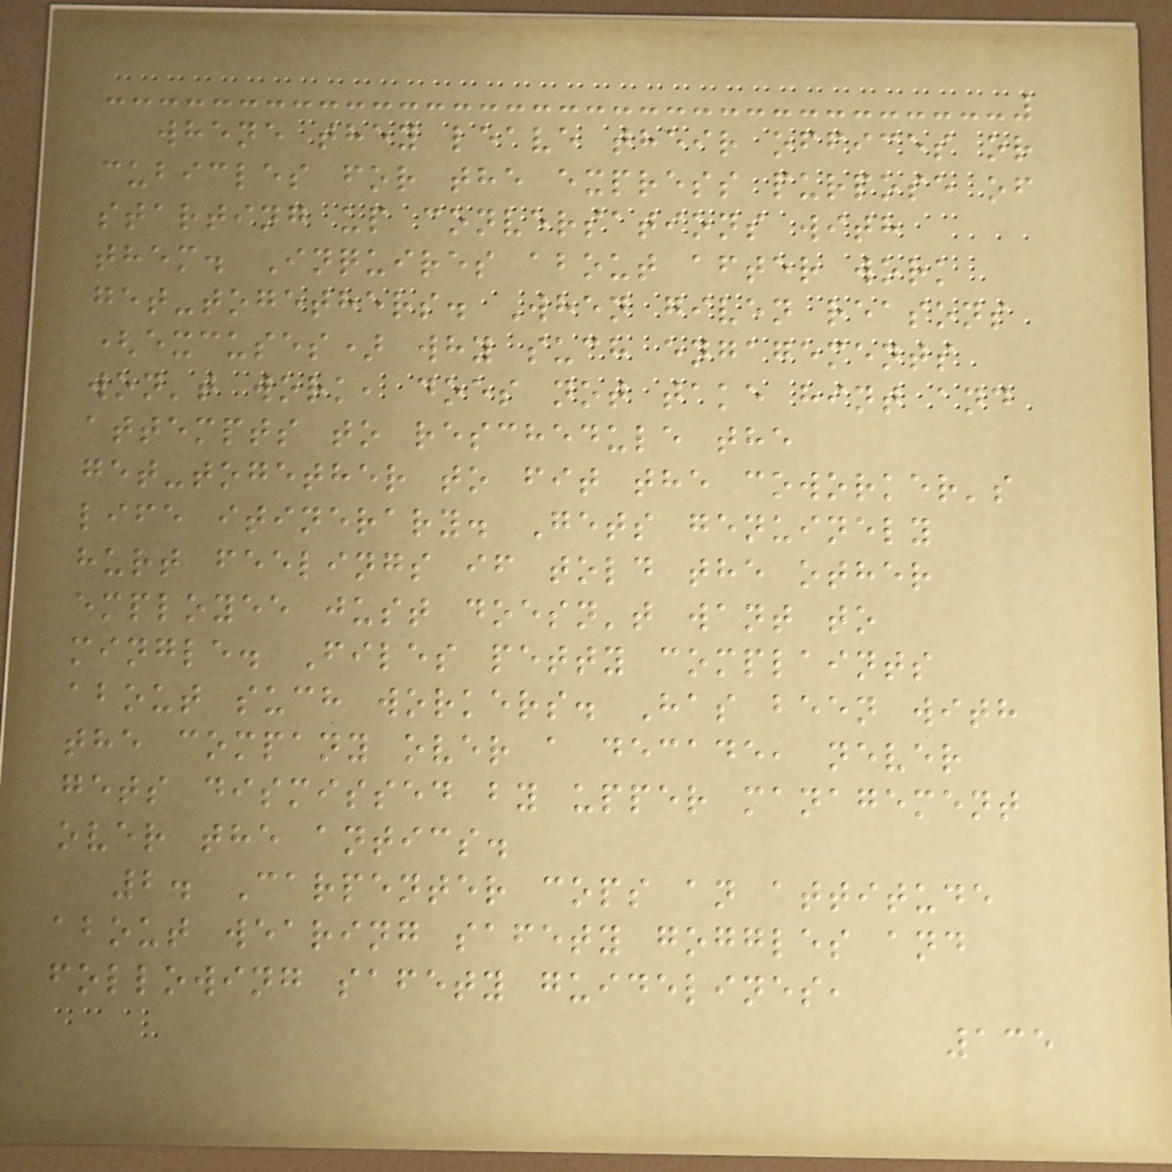whene they leave their offices or
cubicles for the express purpose of
starting up conversations with
them. Inquires about after work
get-togethers. When given reasons
(excuses) why such engagements
won't work, does not take hint and
attempts to reschedule the
get-together to fit the coworker's
life itinerary. Gets genuinely
hurt feelings if told the other
employee just doesn't want to
mingle. Files petty complaints
about such workers. Has been with
the company over a decade, never
gets dismissed by upper management
over the antics.
2. Carpenter cops an attitude
about wearing safety goggles and
following safety guidelines,
135
